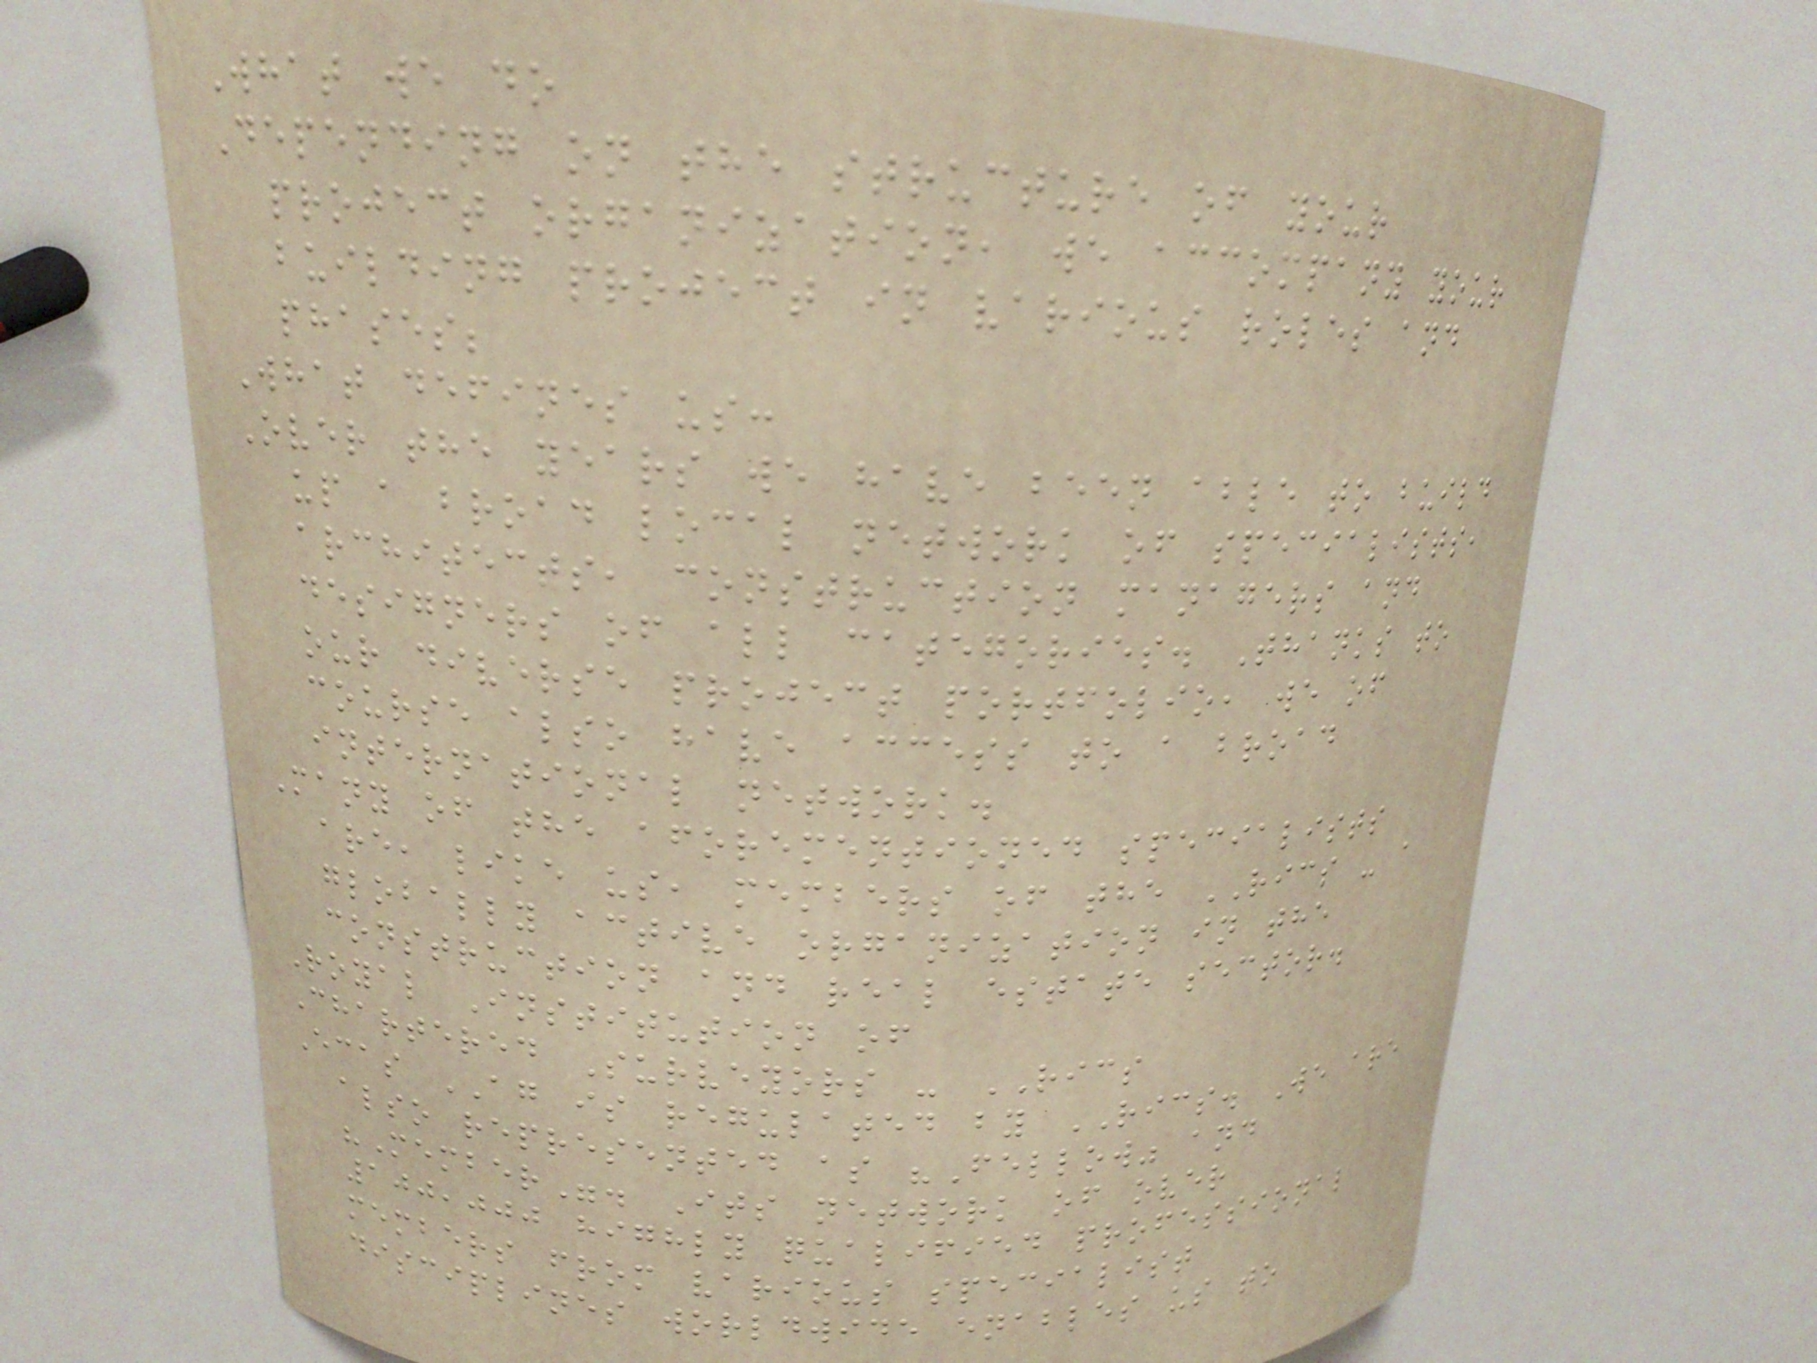What we do
Depending on the structure of your
project organization, we accompany your
building project in various roles and
phases;
What defines us:
Over the years we have been able to build
up a broad local network of specialists,
architects, construction managers and
designers of all categories. Thanks to
our diverse project portfolio, we of
course also have access to a broad
international network.
Many of the aforementioned specialists
are, like us, members of the RICS - a
globally active organization in the
construction and real estate sector.
Royal Institution of
Chartered Surveyors - RICS
Ecas AG is regulated by RICS. We are
also represented as "Fellow" and
"Member". Its network of over
100,000 highly qualified professional
members from various specialist
disciplines worldwide enables us to
